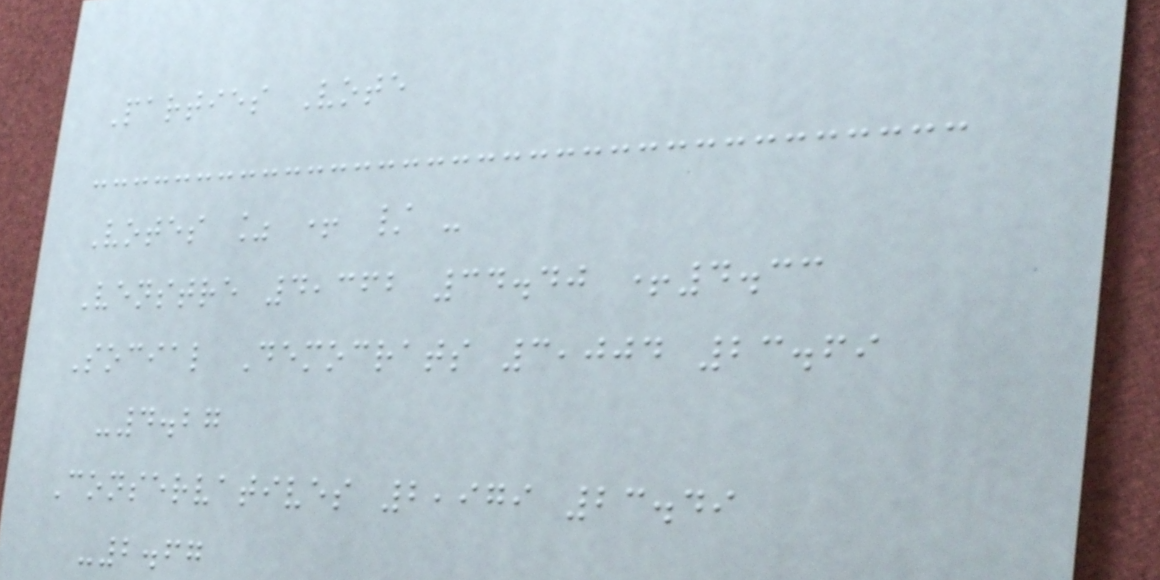Parties Vote
Votes % + / -
Venstre 4,362 34.40 +4.33
Social Democrats 3,004 23.69
-4.27
Conservatives 2,979 23.49
-2.67
